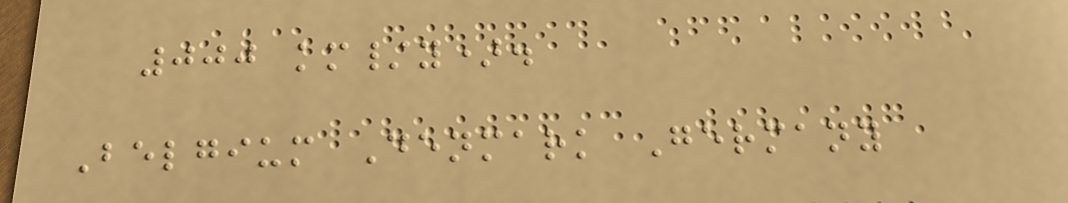000 km/y).
Belgium Denmark Germany
